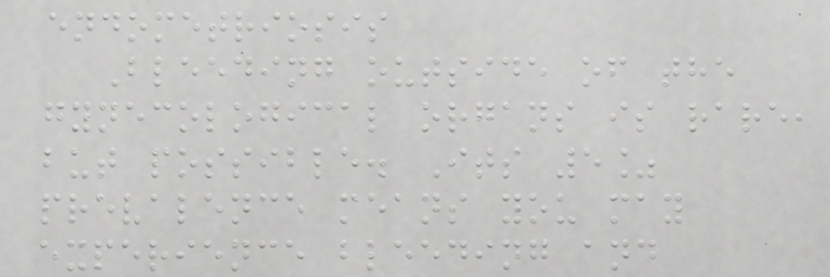endometriosis
Bleeding outside of the
gynecological organs is rare,
but possible. Its 5%
prevalence means you may
experience bleeding and
